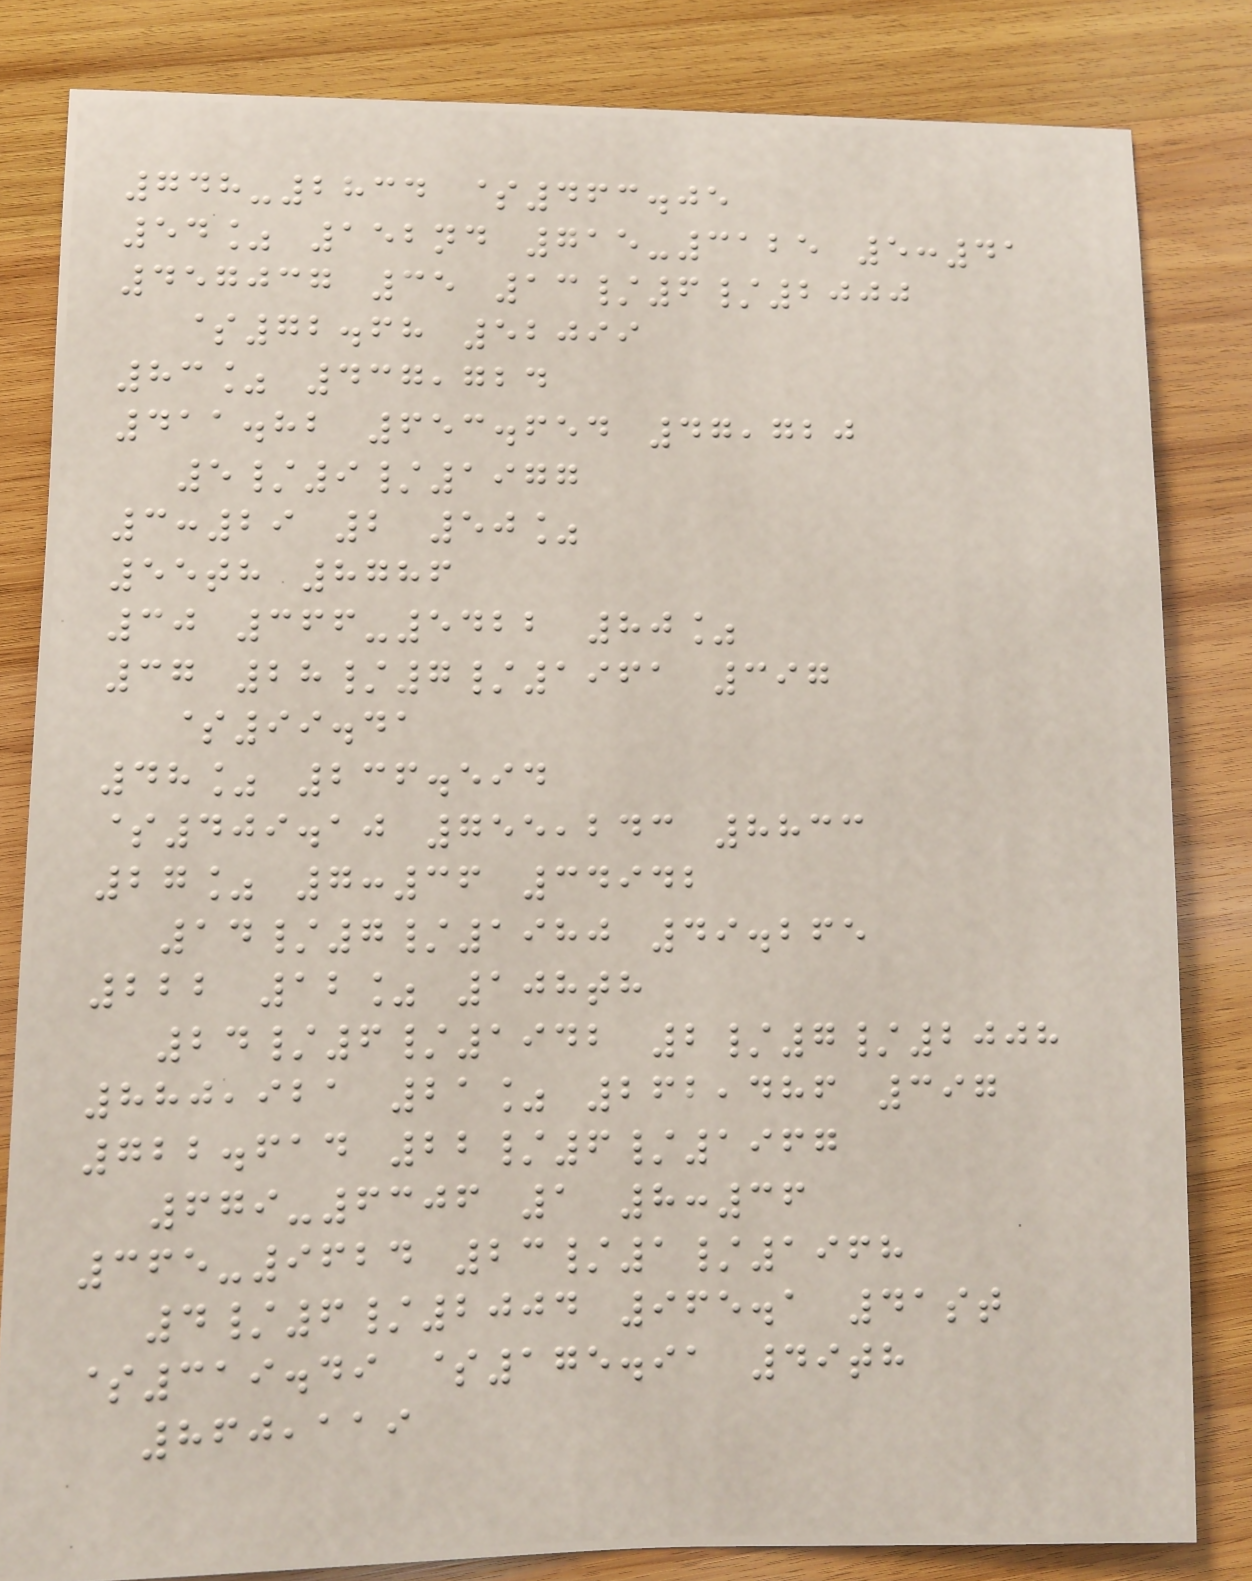748-2834 $463.05
54% 152nd 715-3125 5:41
457037 35 13/6/2000
$72.68 52099
83% 437,724
411.82 653.654 47,720
5/9/1977
3:29 2 50%
55th 8786
30 366-5422 80%
37 28/7/1961 397
$99.41
48% 236.594
$409.10 755,243 8833
27% 7:36 34942
14/7/1980 49.265
222 12% 108th
24/6/1942 2/7/2008
880,921 21% 262,486 397
722.614 22/6/1967
679-6306 1 8:36
365-9624 23/1/1968
4/6/2004 965.1 41st
$319.49 $175.91 49th
860,119
